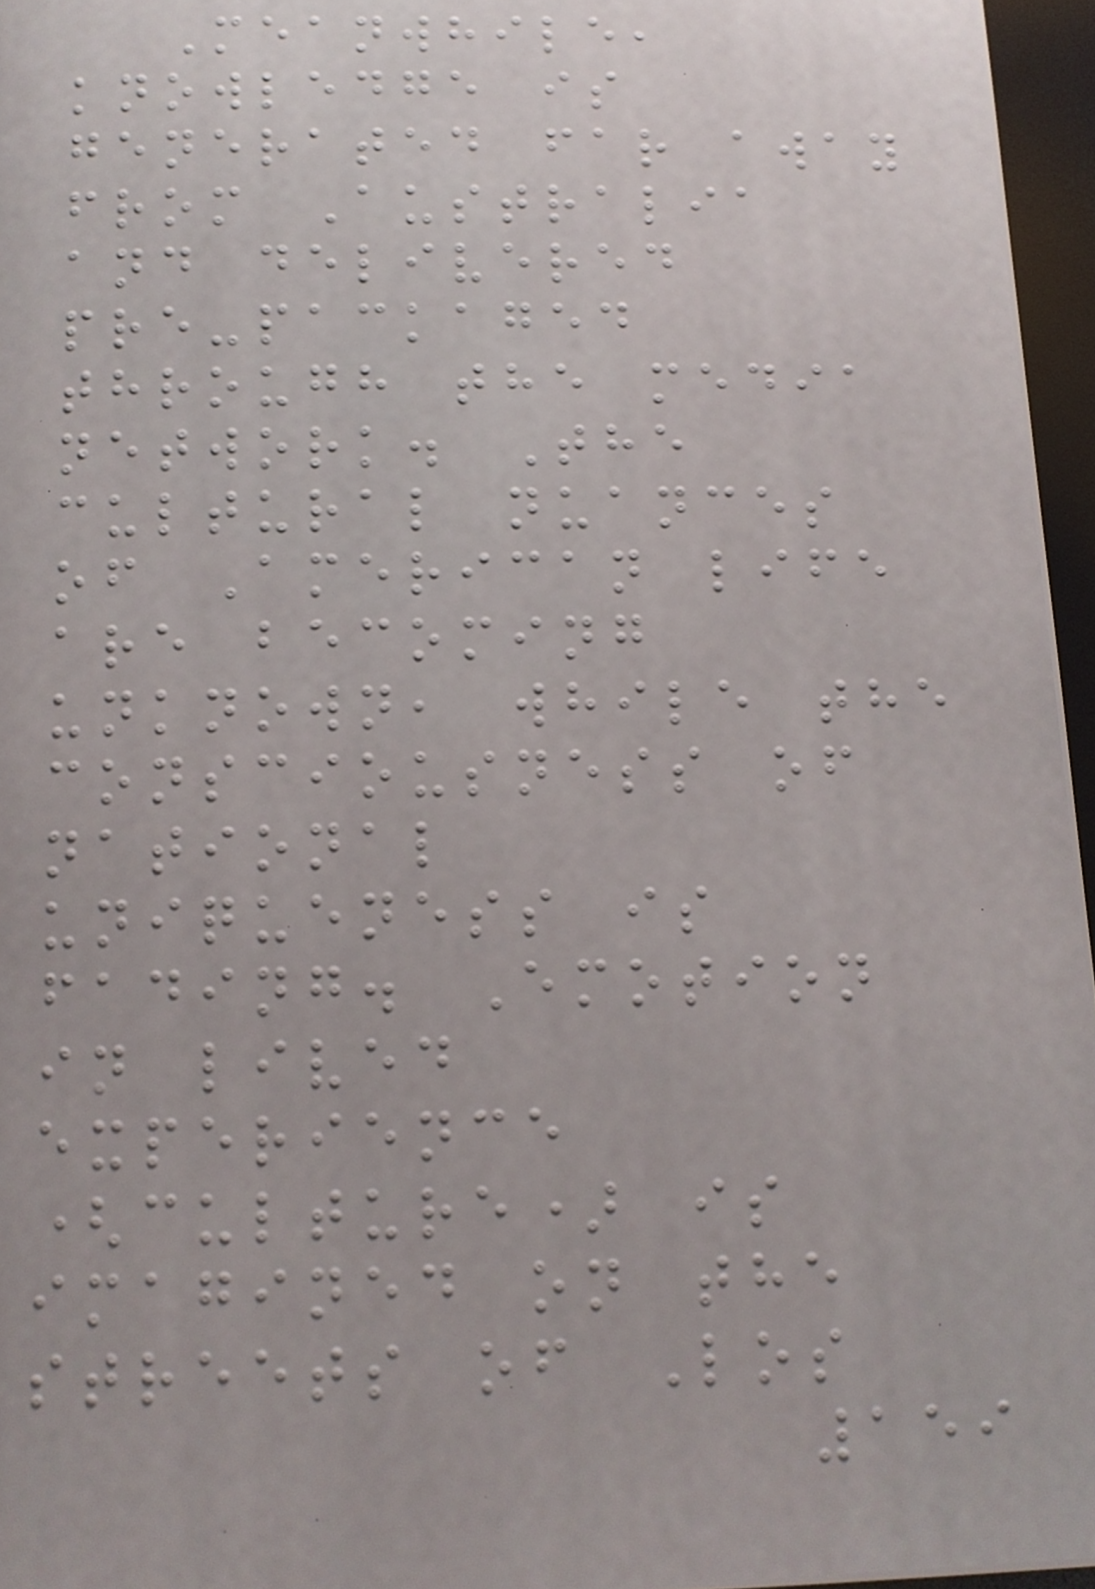Meanwhile,
knowledge is
generated far away
from Australia
and delivered
pre-packaged
through the media
network. The
cultural nuances
of American life
are becoming
unknown, while the
consciousness of
national
uniqueness is
fading. Emotion
in lived
experience
(culture) is
imagined on the
streets of Los
159
